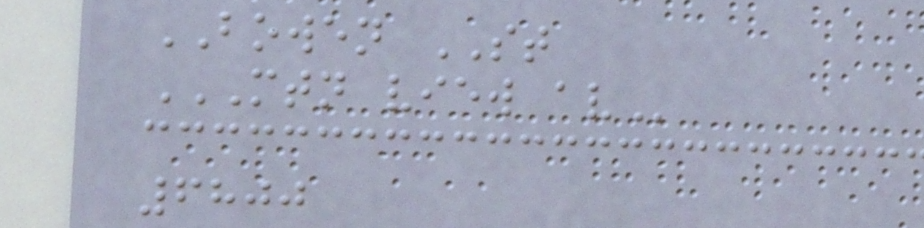BOWEN ST
MTN VIEW AV
6800
